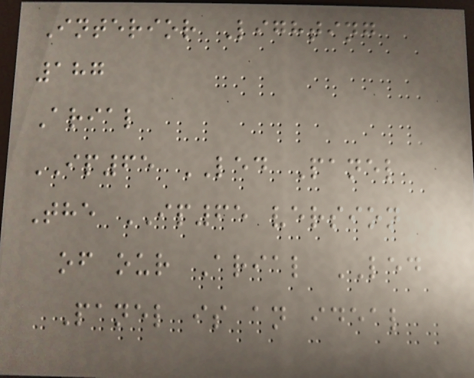Interior Lighting
187
Arial
IP65 LED Panel
The IP65 version
of our Arial LED
Panel is an ideal
